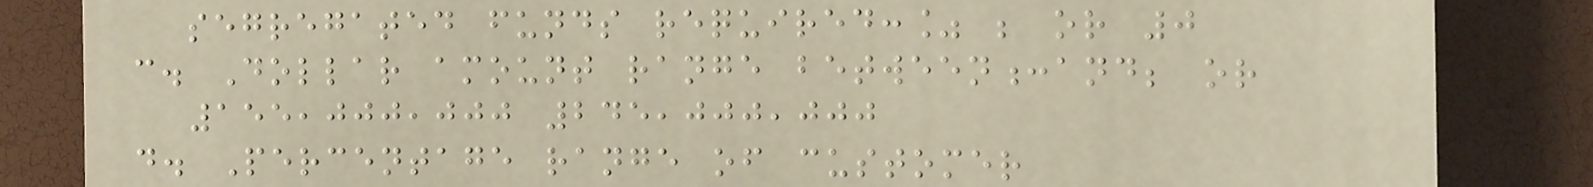segregated funds required:% ; or 0
c. Dollar amount range between:and; or
155,000,000 245,000,000
d. Percentage range of customer
